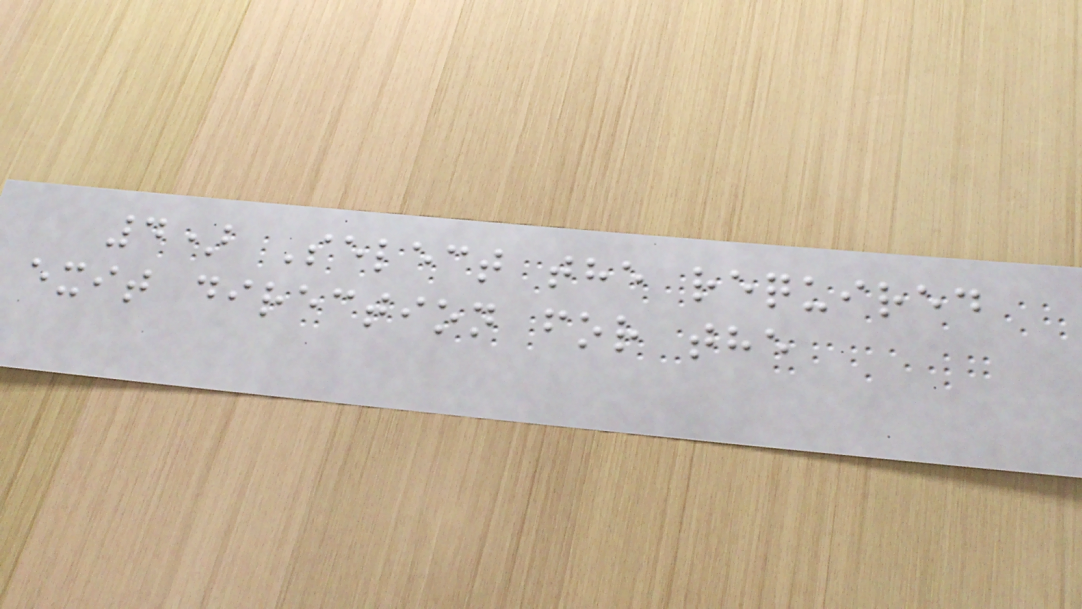4) Select the required
exit direction for the
